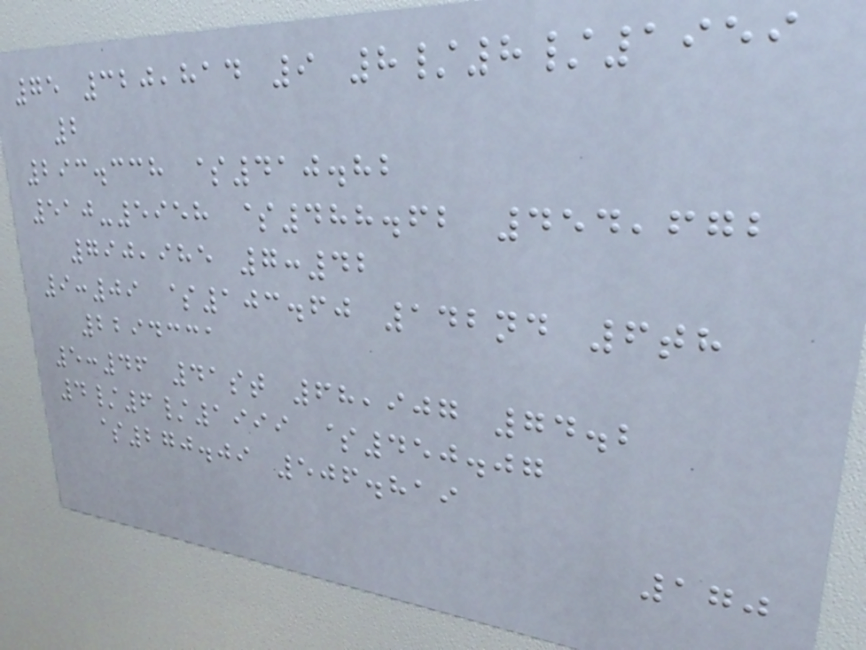75 320,814 9 8/8/1959
2
293.338 $410.82
510-5958 $488.62 454,672
790,985 7:42
9:09 $103.60 142nd 6th
2294331
5:46 41st 68,907 74.2
4/6/1999 $450.07
$270.09 506.819
170
